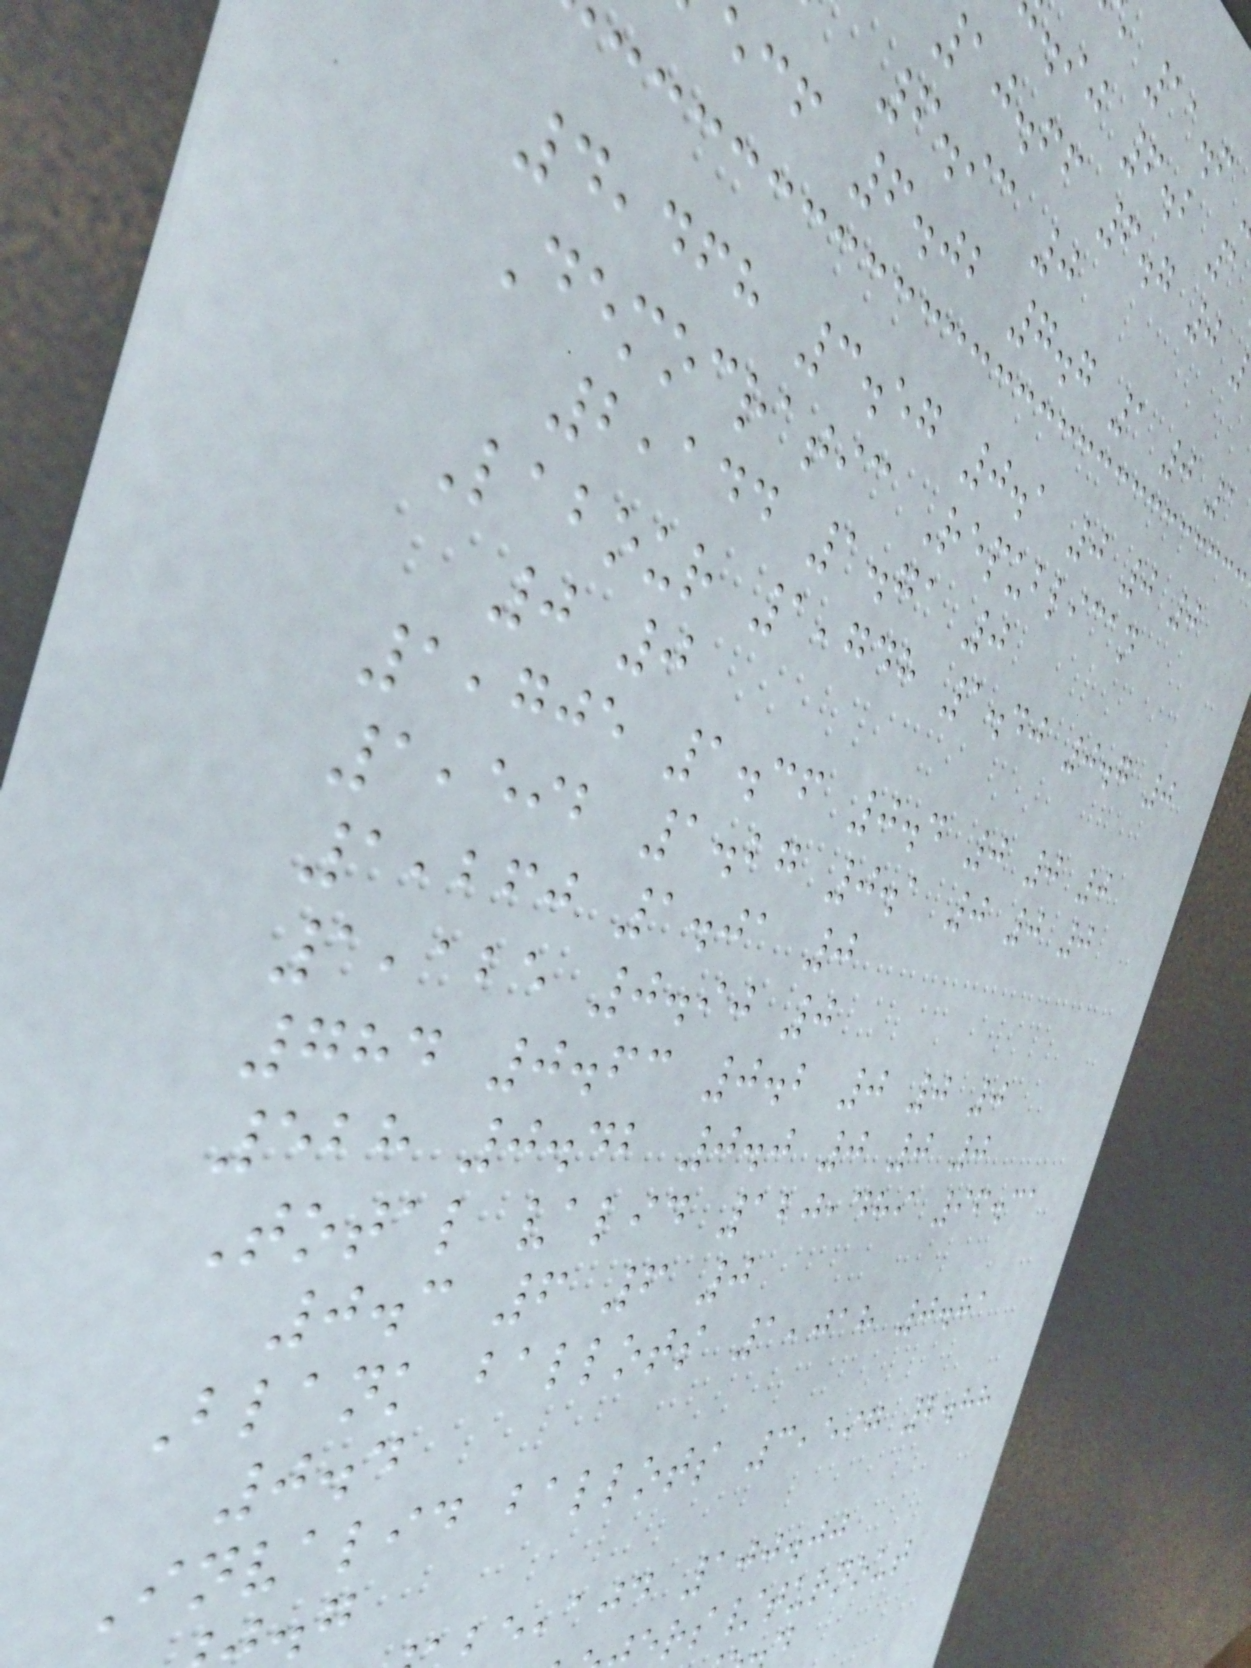.ij 6.2 1
aj.ff 6.7 0
6.93 0
ecf 6.02 7.7 1 0 1
4,468 3.57 0.1 0 0 0
Democratic Republican
2,144 1.71 0
Labour 1,748 1.40 0.7 0
0 0
1,705 1.36 0.4 0 0 0
1,592 1.27 0.1 0 0 0
1,260 1.01 0
1,125 0.90 0
784 0.63 0.2 0 0 0
528 0.42 0.0 0 0 0
Total valid 120,489 96.31
0.3 6 6 0
Blank ballots 1,018 0.81
0.4
Invalid ballots 3,597 2.88
,ajd 100.00
rs/turnout
